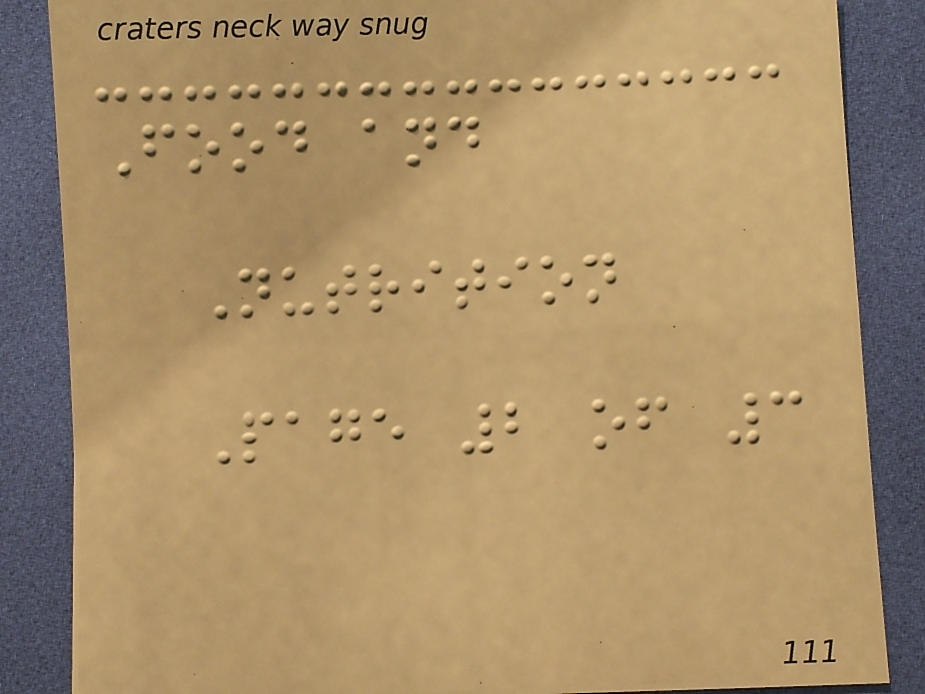Food and
Nutrition
Page 2 of 3
